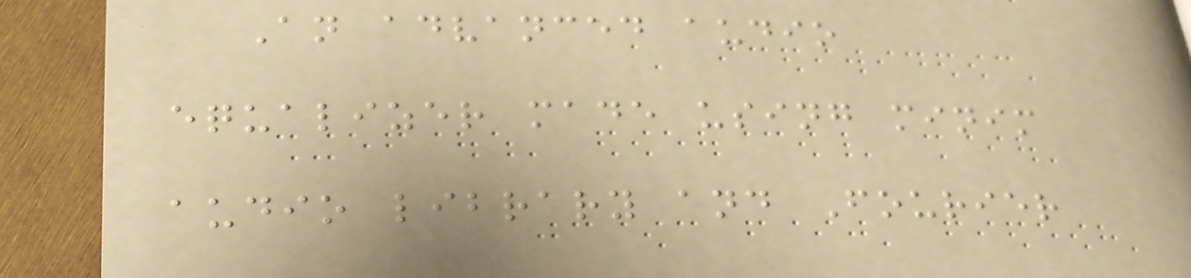An advanced audio
equalizer made using minim
audio library and Fourier
